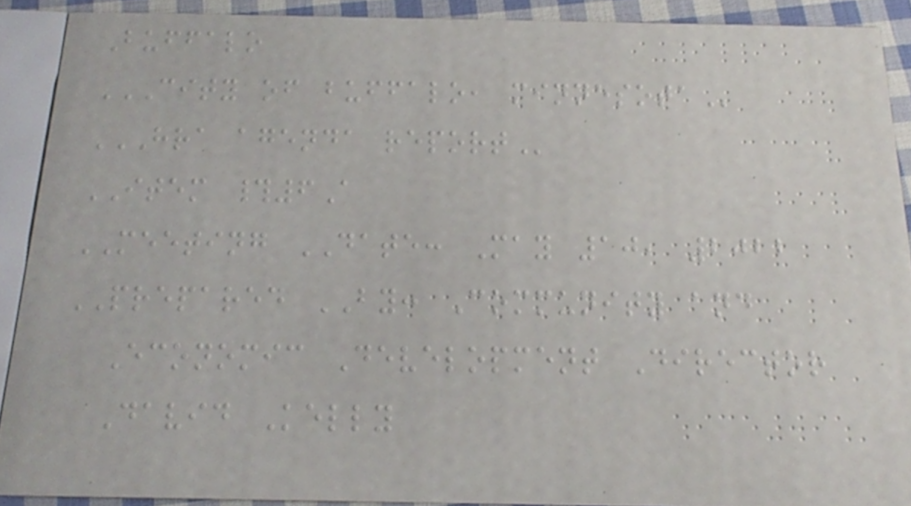Buffalo
CITY OF BUFFALO, MINNESOTA
HRA AGENDA REPORT
ITEM #6A
MEETING DATE: May 10, 2022
PREPARED BY: Community and
Economic Development Director
David Kelly
